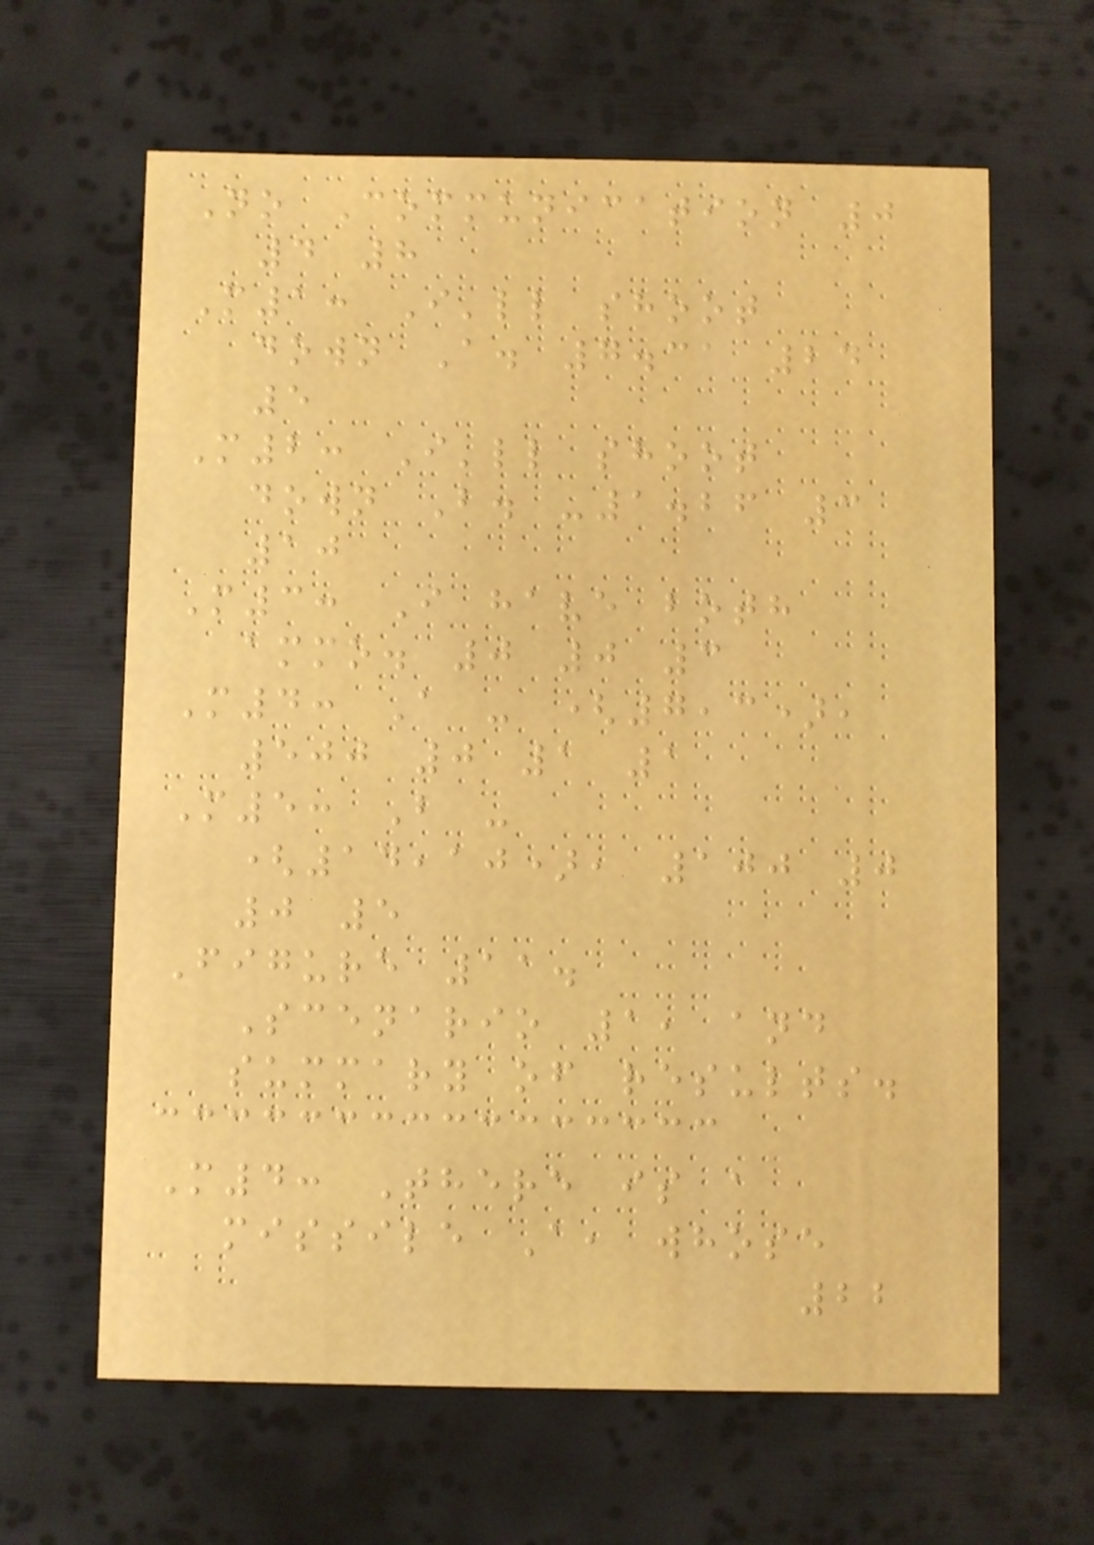No Communication 0
4 8
M1: I'll shoot
down A. 7.31 24
5
M2: I'll shoot
down B. -1.26 3
10
M3: I have both
ammo. 0 0 3
M4: A - (7,3),
500 0 1 1
M5: B -
(14,10), 100 0
0 5
Figure 11.
Scenario 1, and
summary of results.
M4: There is a
missile A, whose
22
